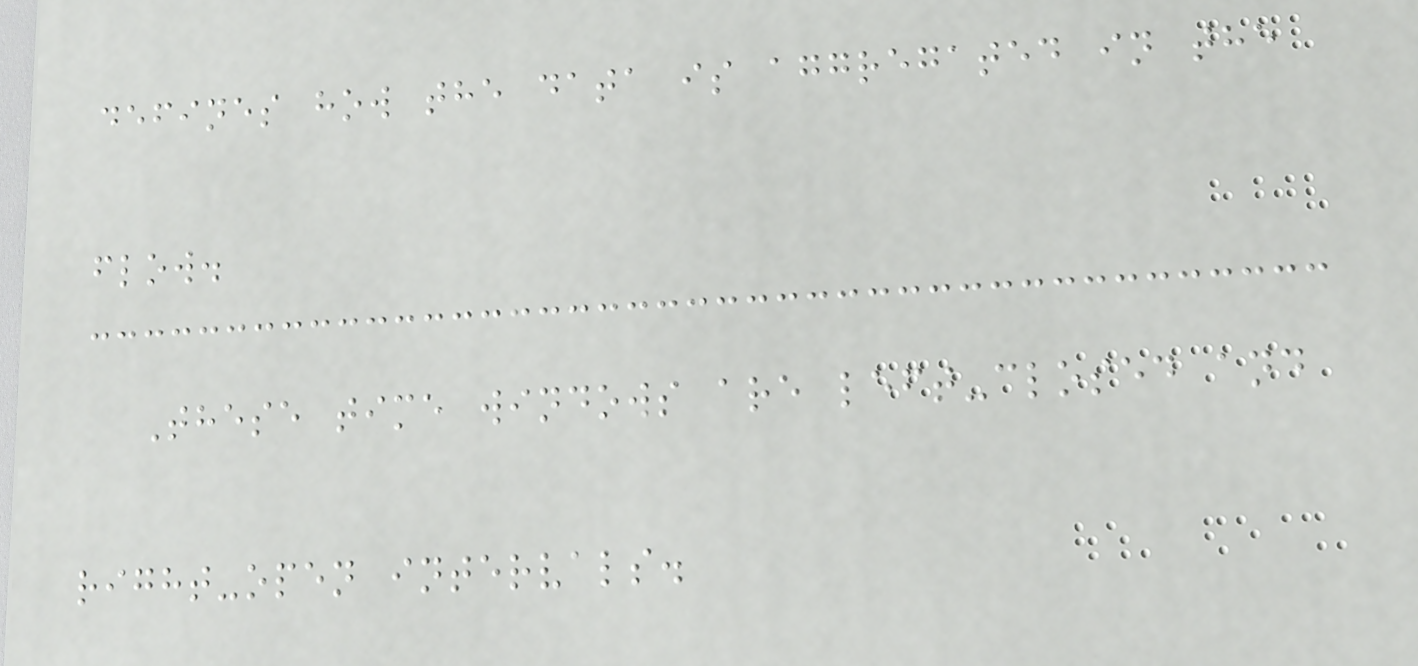defines how the data is aggregated in the
flow.
These time windows are left-closed and
right-open intervals.
